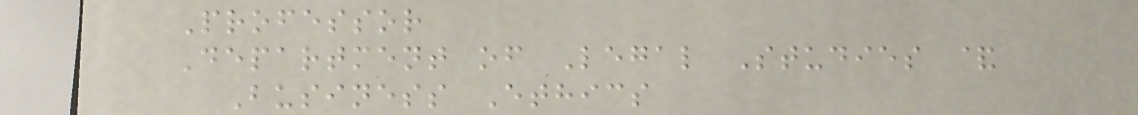Professor
Department of Legal Studies &
Business Ethics
